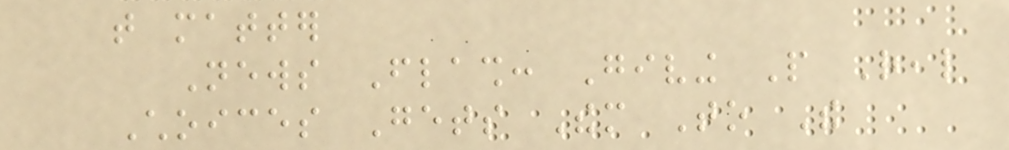that matter
News Flash: Giving People Real
Choices Gets Them To The
